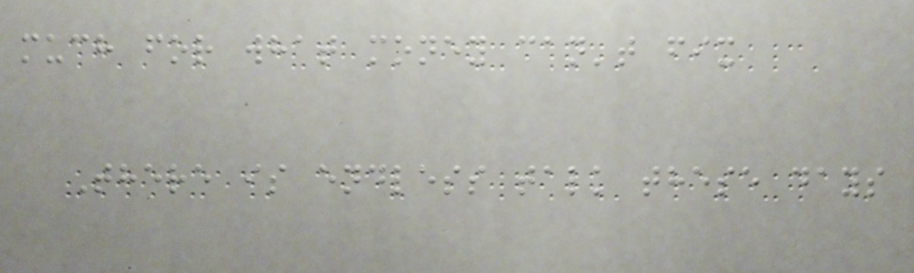much for what money can't fix
There is endless talk these days
